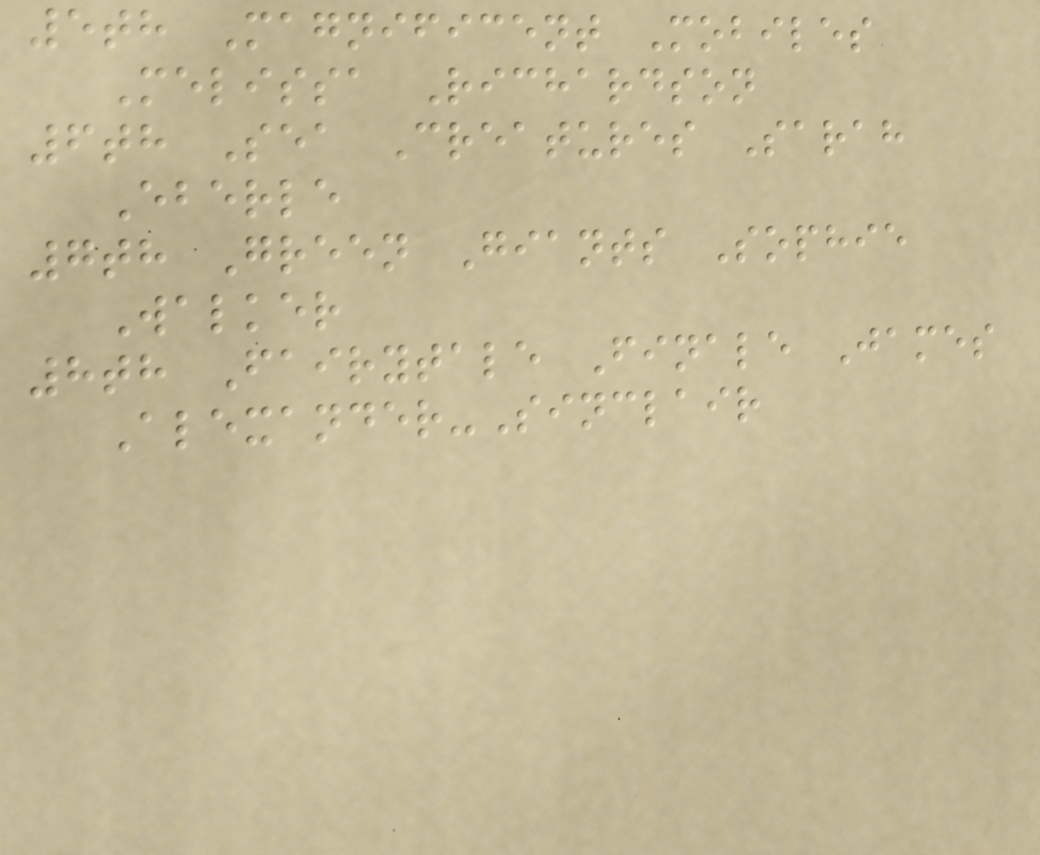5th Magnificent Mobiles
Melissa Richardson
6th Sea Creatures Sarah
Eberle
7th Green Giants Sophie
Walker
8th Fairytale Finale James
Alexander-Sinclair
